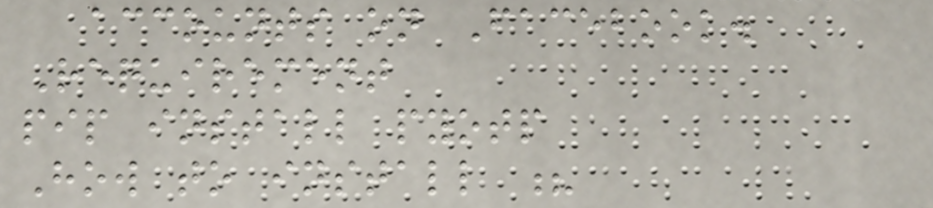accounts on Facebook.
Requirement
pip install pyotp
How to install ?
